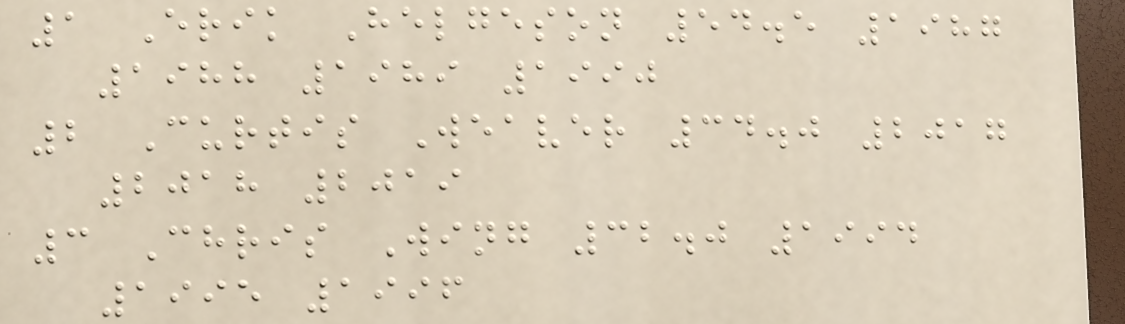1 Erik Helgeson 54.5 1987
1988 1989 1990
2 Curtis Weaver 34.0 2017
2018 2019
3 Chris Wing 32.0 1994
1995 1996
